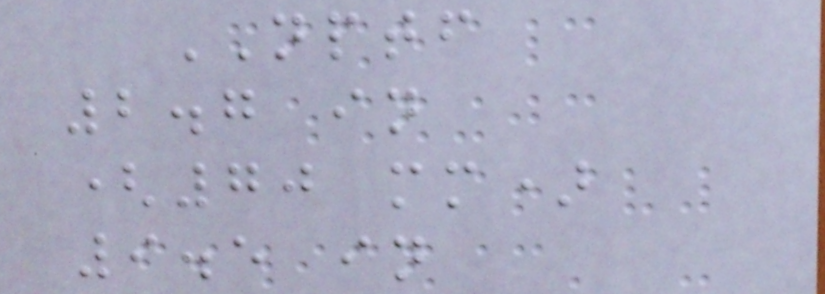NPTF
2.7 in
(70 mm)
9.5 in
